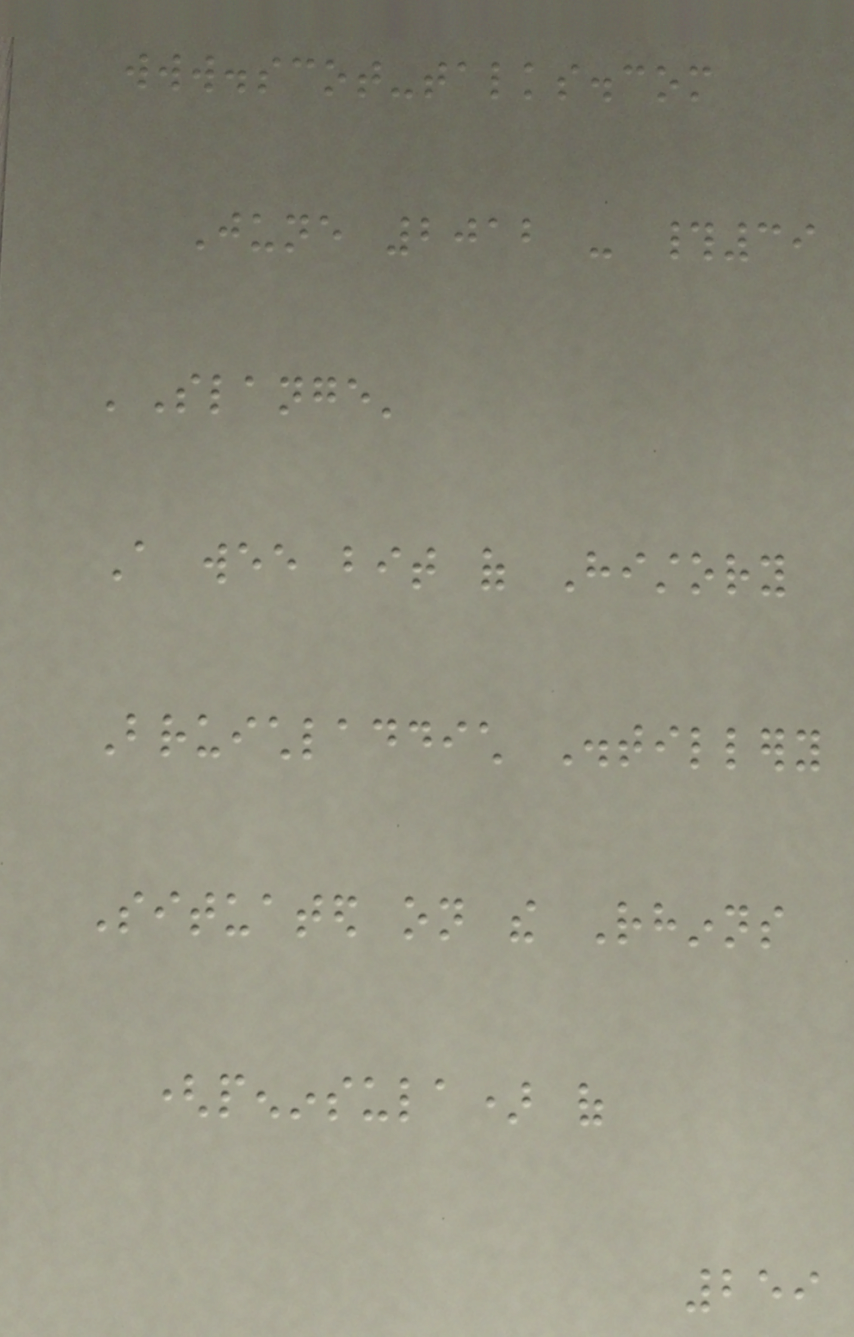www.scot-talks.com
June 2012 - #39
'Slange'
A wee bit of History
Bruichladdich Distillery
Situated on the Rhinns
(peninsula) of
259
